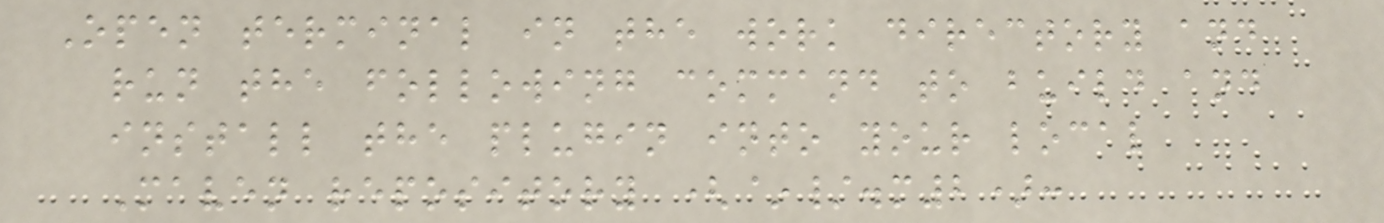Open terminal in the work directory and
run the following command to build and
install the plugin into your local
Maven repository (~/.m2):
